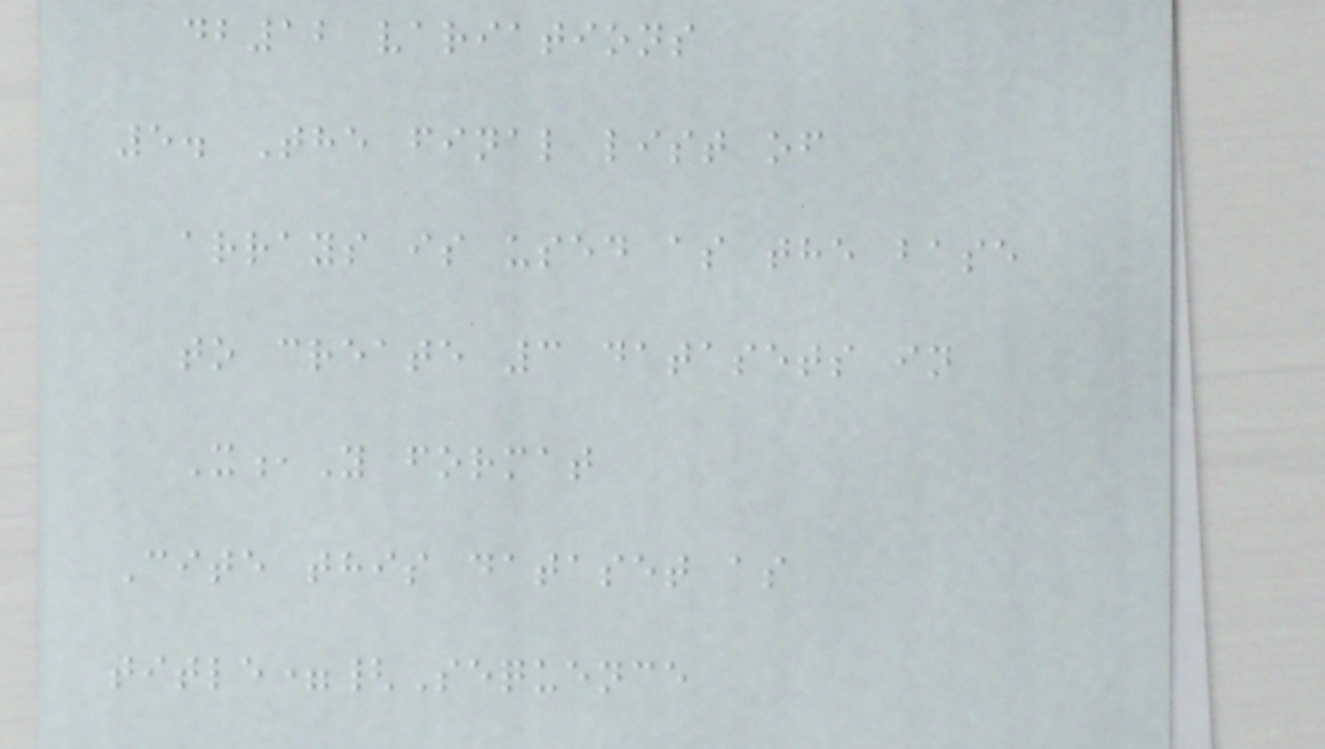db12 variations
5. The final list of
arrays is used as the base
to create 3 datasets in
X,Y format
Cite this dataset as
title={Sequence
